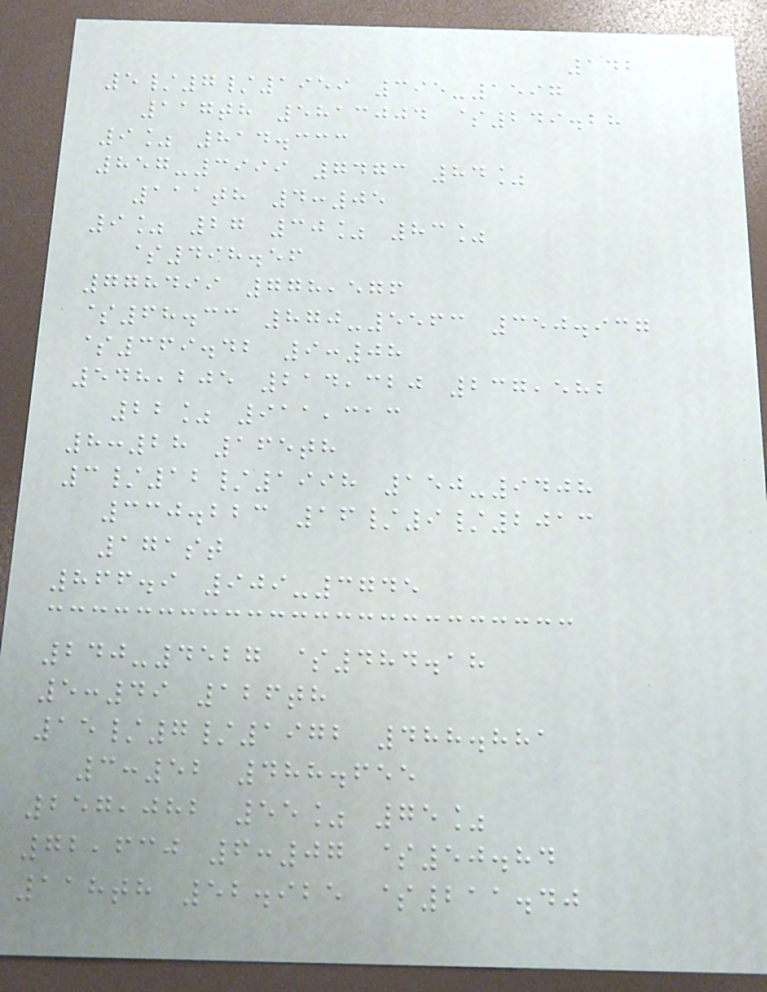142
5/7/1959 395-1597
117th 5813004 $249.28
9% 814.333
857-3999 7473 84%
111th 4:05
9% 27 30% 83%
$498.56
778499 778,576
$68.33 870-5563 350.937
$369.42 9:08
548,205 214,320 237,582
22% 911,313
8:28 165th
3/12/1998 150-9408
330.223 16/9/2013
171st
866.9 909-3745
240-4527 $484.18
5:49 126th
15/7/1972 488.881
3:52 488.655
257,082 55% 75%
72,630 6:07 $50.84
118th 52.925 $211.40
